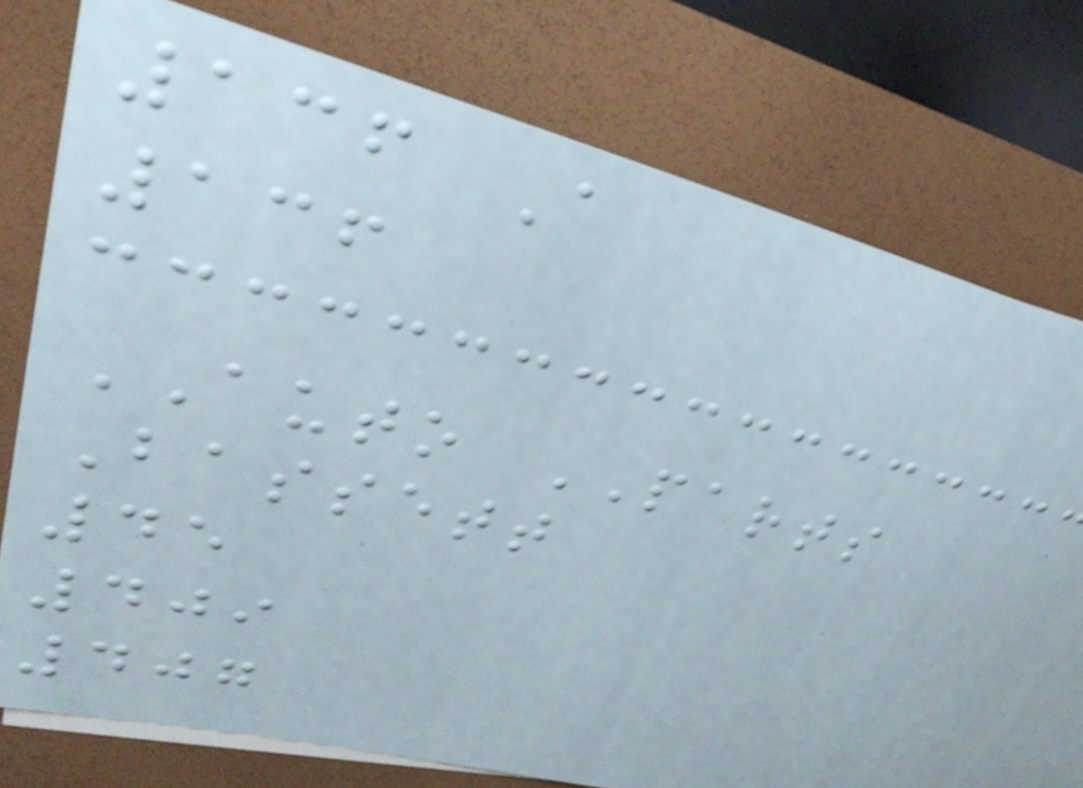136 A
136
AUTO PARTS
Bassett
45
409
407
